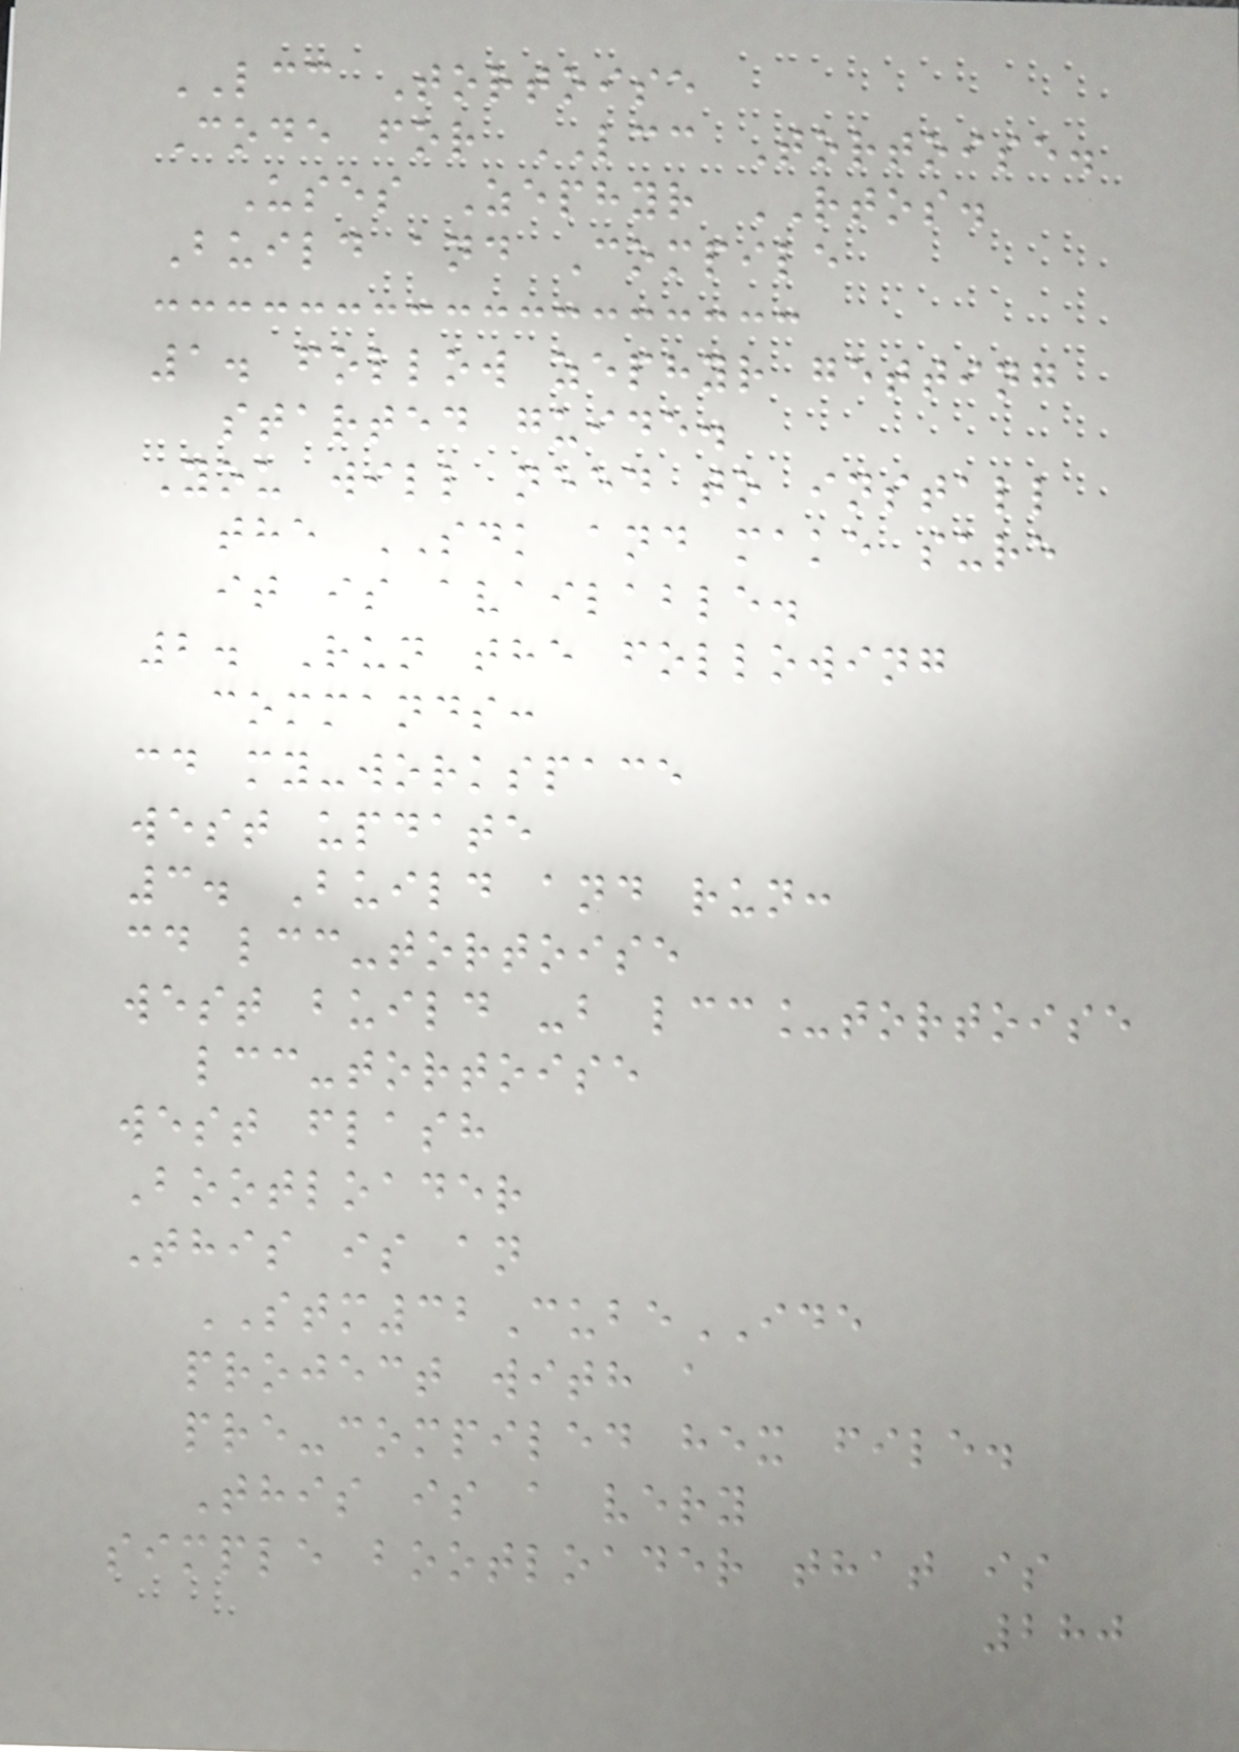LCC Tortoise
Code for LCC Tortoise.
Uses Zephyr RTOS.
Build and Compile
1. follow zephyr getting
started guide.
You will need to install
the SDK and make sure
it is available.
2. Run the following
commands:
cd my-workspace
west update
3. Build and run:
cd lcc-tortoise
west build -b lcc_tortoise
lcc-tortoise
west flash
Bootloader
This is an
STM32CubeIDE
project with a
pre-compiled hex file.
This is a very
simple bootloader that is
280
